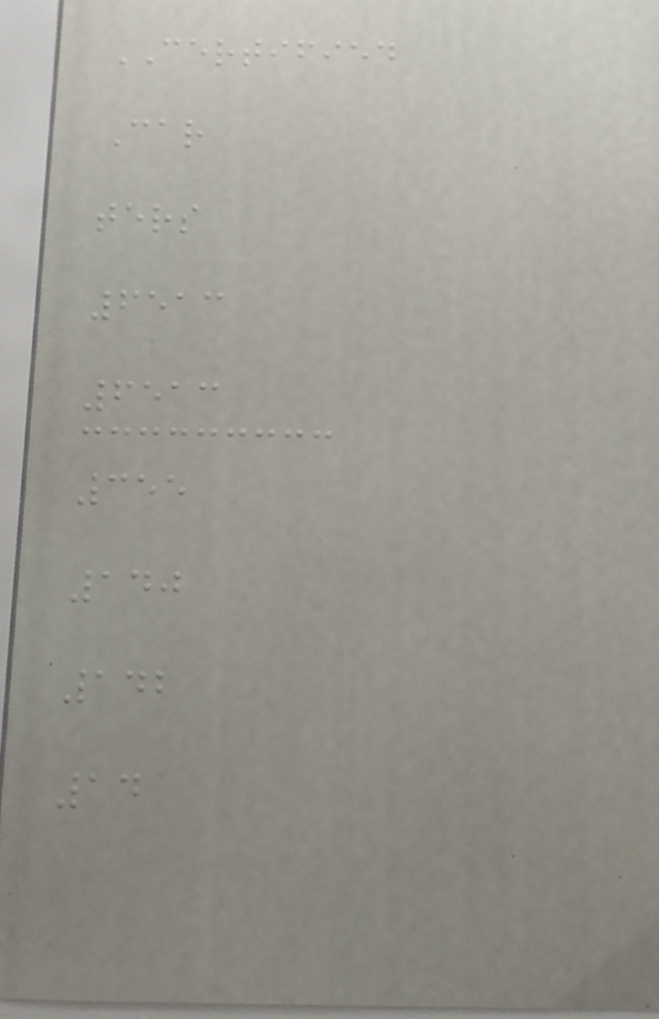CERTIFIED
Car
ters
6513
6513
355
140
142
14
